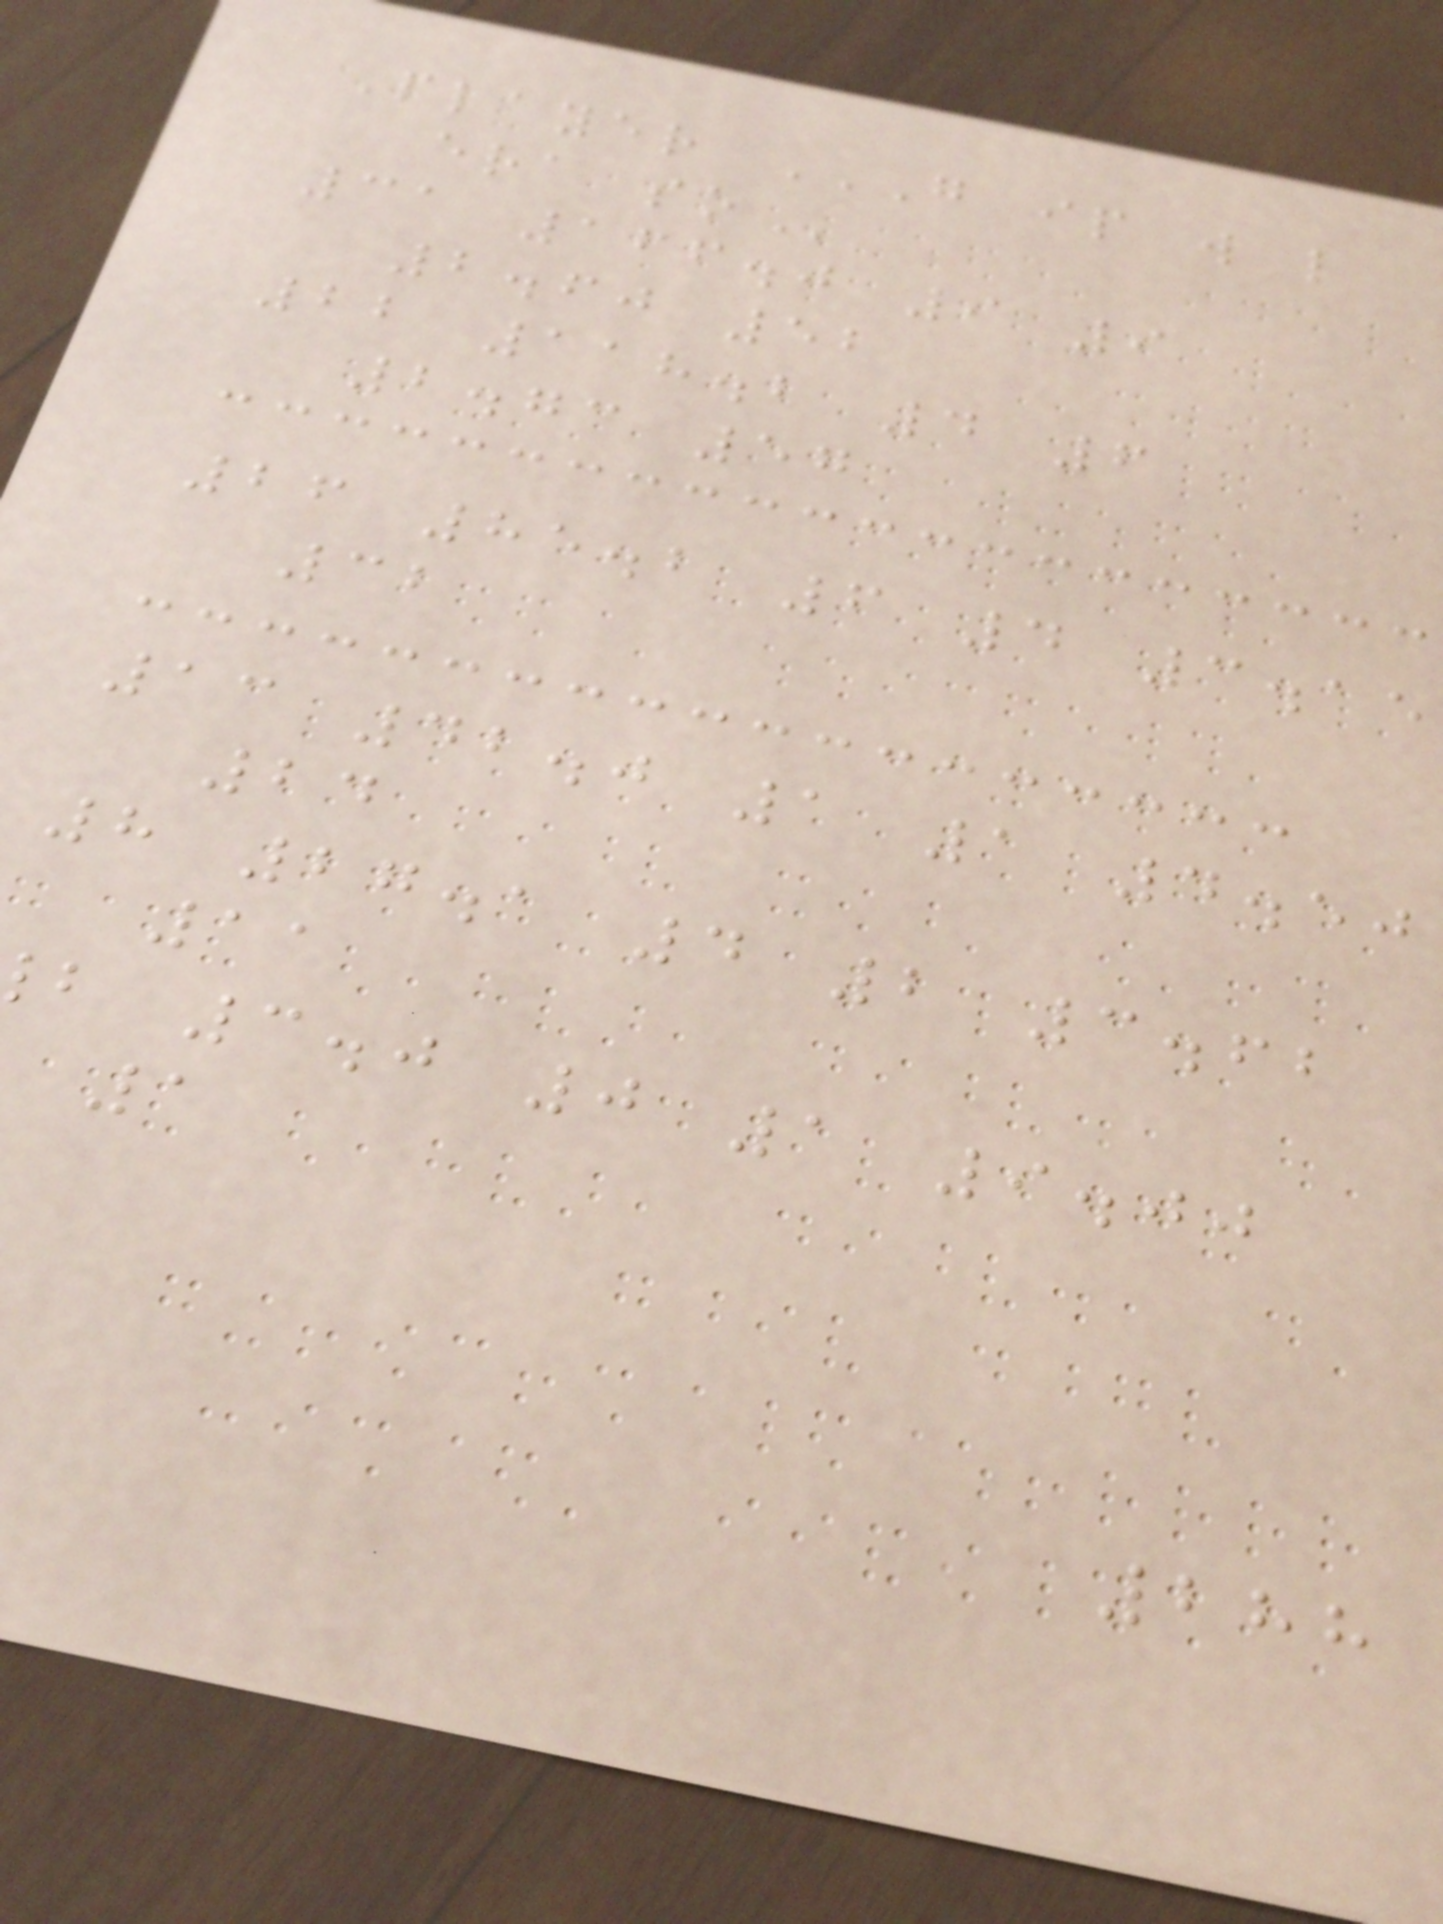Player G IP W L
31 166.0 9 9
2.60 52
22 118.2 4 6
2.73 57
26 85.2 6 4 3.15
32
13 42.0 1 1 4.50
24
8 27.1 4 2 3.62
11
b 3.0 0 1 9.00
1
288
